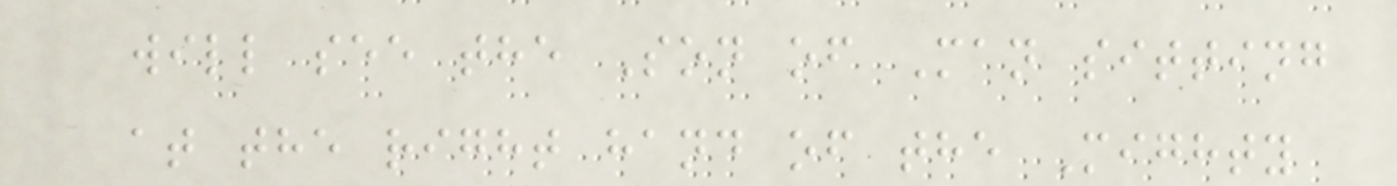will see the Son of Man sitting
at the right hand of the Mighty
